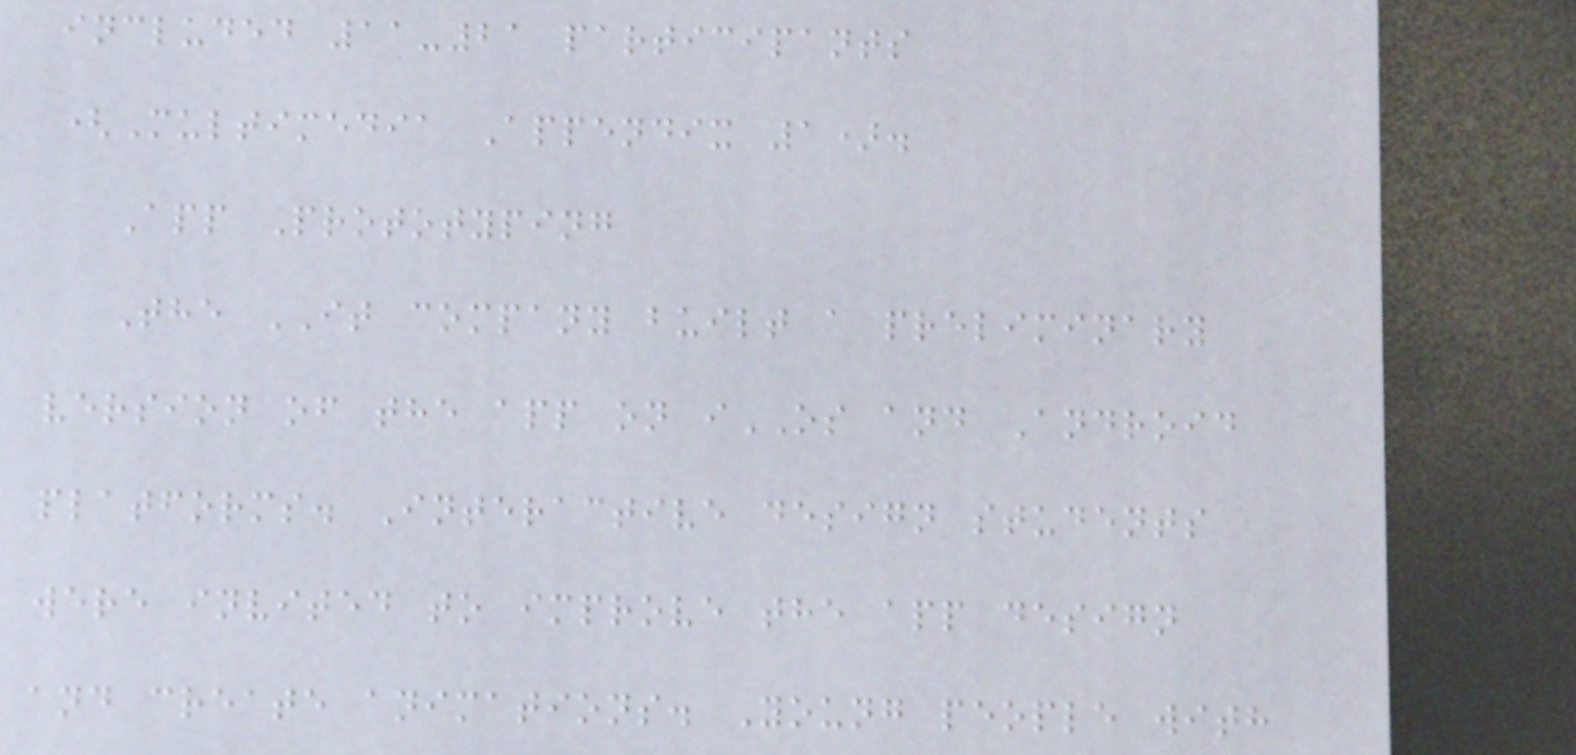included 11-21 participants
(Multimedia Appendix 1).
App Prototyping
The IT company built a preliminary
version of the app on iOS and Android
platforms. Interactive design students
were invited to improve the app design
and create animations. Young people with
